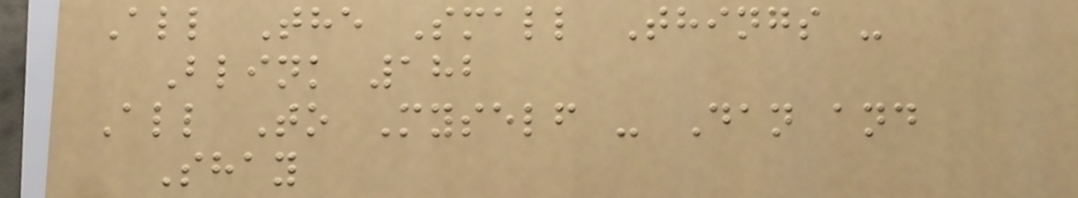All The Small Things -
Blink 182
All To Myself - Dan and
Shay
